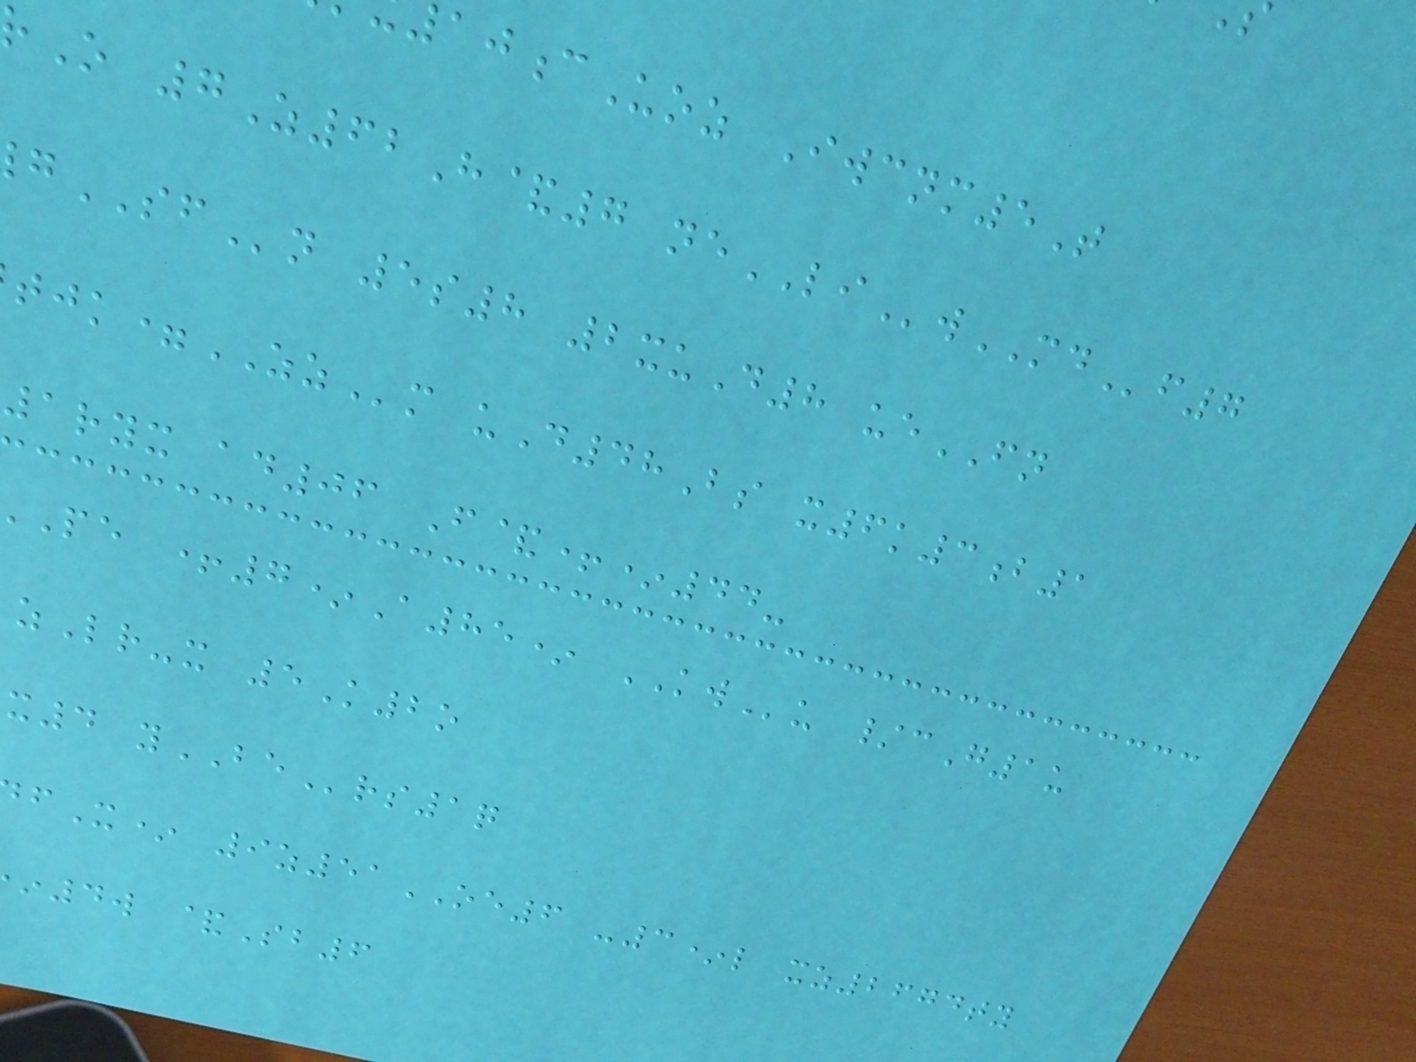cUoz Iwcnm5T
O 7Z62H&7 neLIwMDf7
SFn 5s8 2xuD8 ueFN
tjk=ZZm uD48Bs x6k3b1
1ryx ad06 F&+*44-
pe +7*A85* KWu /cG1u
zLr-x 5K2o
x4 yBErs1q
X* 9z51OE6 -3*l xz2674ty
4w &Sb6
